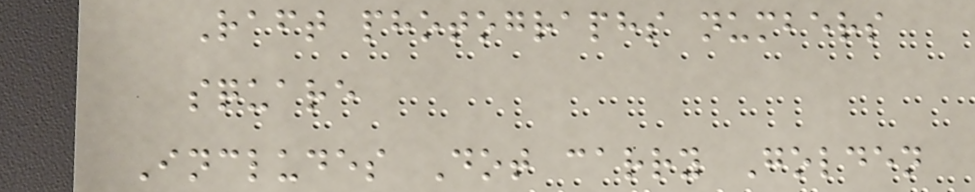Raft photographs numbers
square
Includes Dot carry Golden
